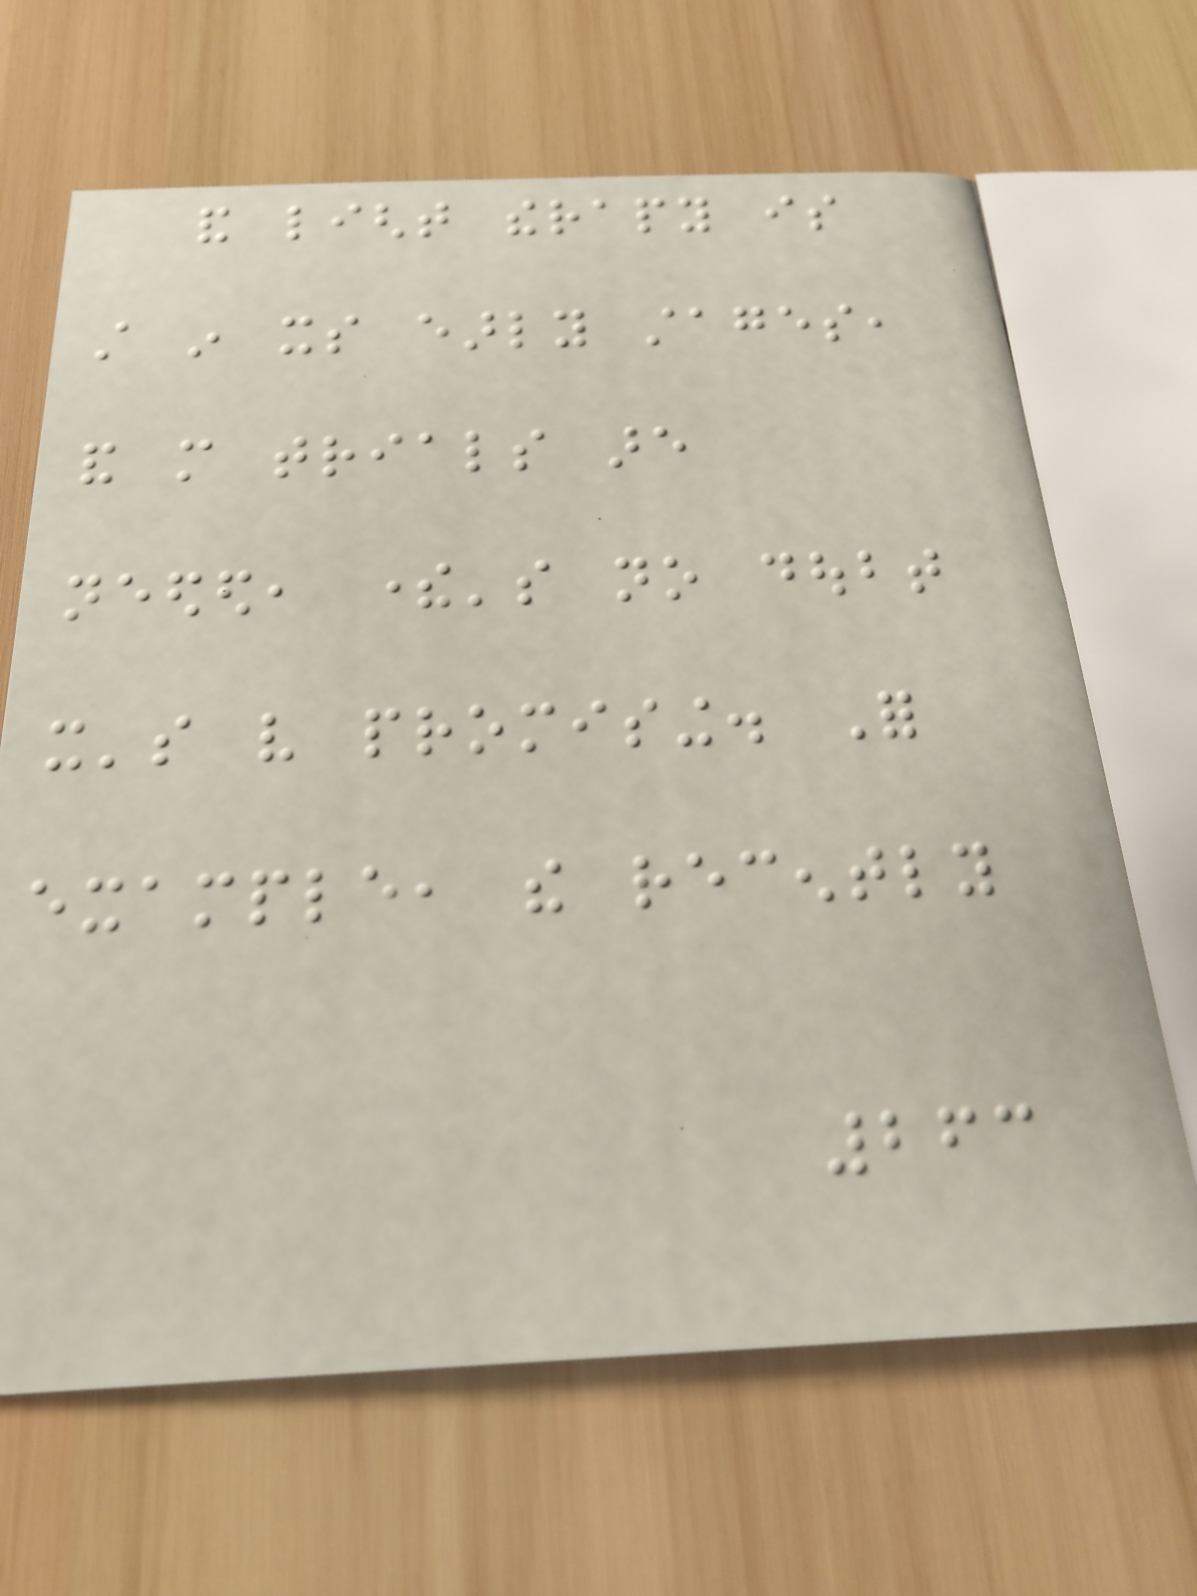and light therapy is
still in its early stages,
and more trials are
needed, there's no doubt
it's very promising. For
example, the recently
263
